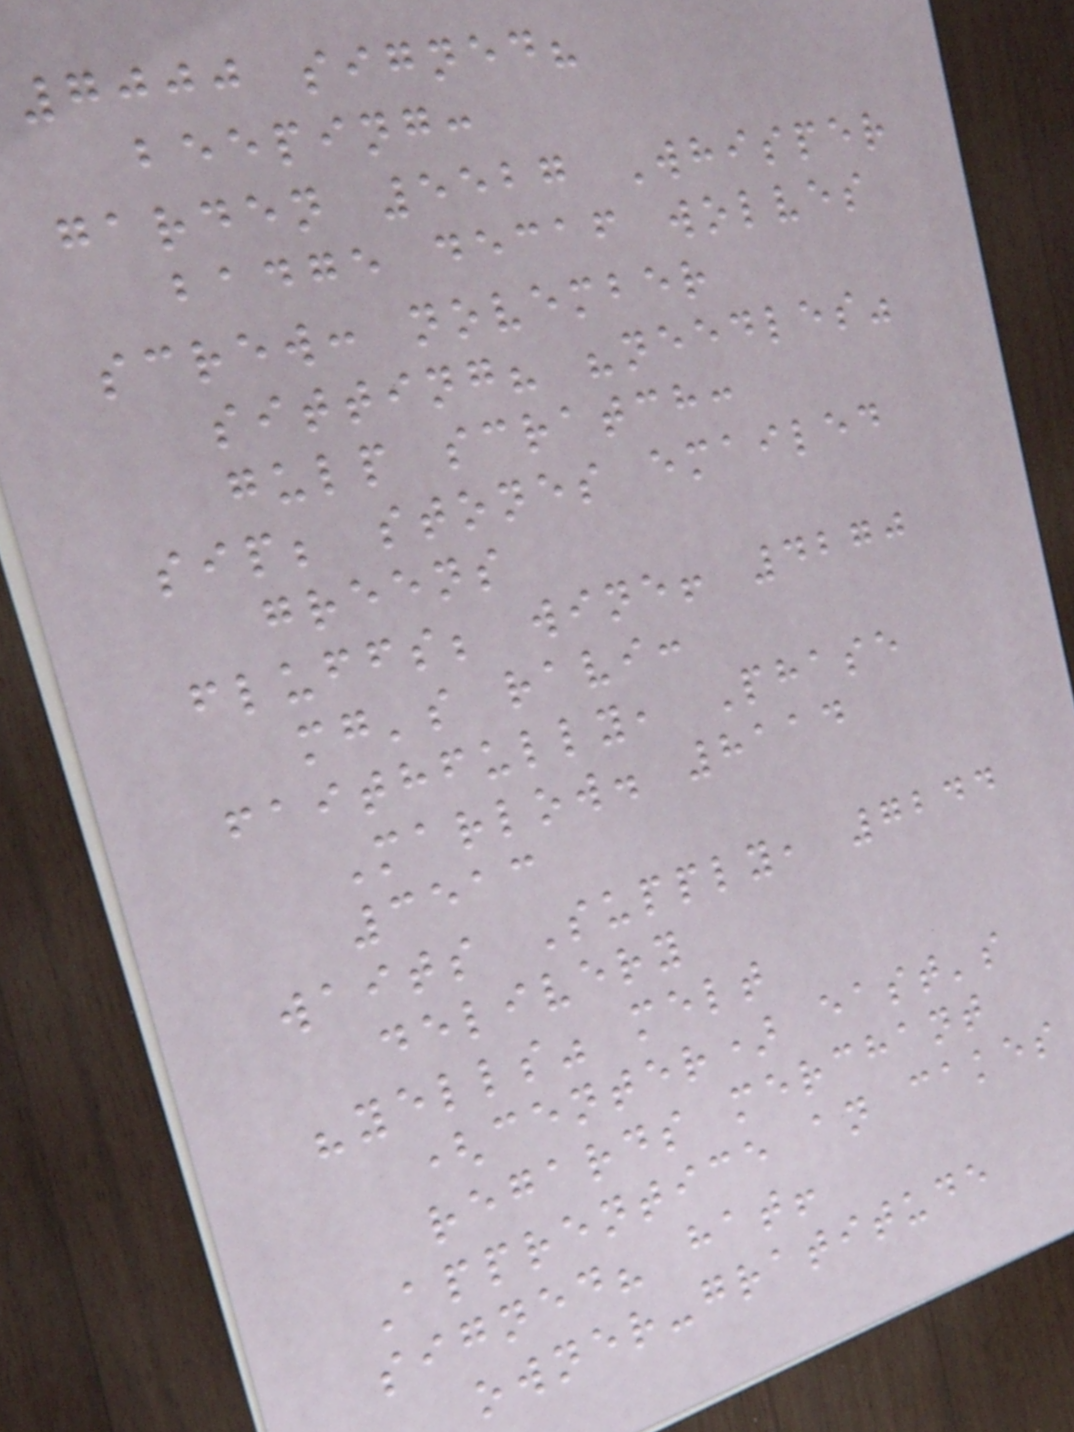7000 signed?
beeping:
garden 5527 Whisper
badge decaf wolves
screw: november
sitting? "needles"
gulp scratch:
sip; stones emailed
greens
fluffs; wine! 4270
mg's ravi:
faithfully, Phase
Marlow. 8114
3513
waits Supply, 7244
delivery
"yells" melt
(center) east's
regards merchant
Apprentice an cakes
signed? hat!
owner-gratitude
